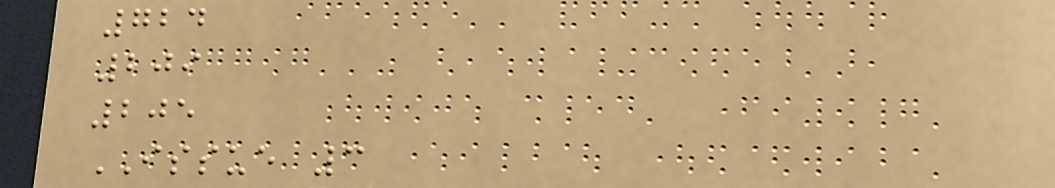724
209
205
ISSUE 3
